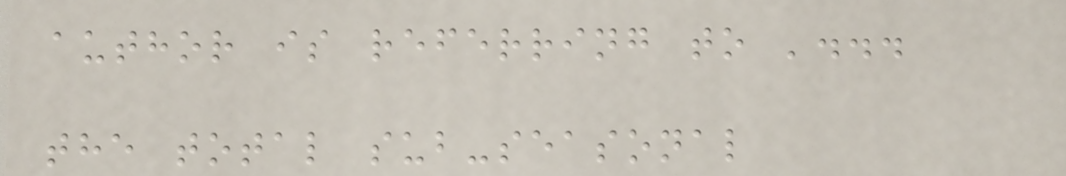author is referring to '...
the total sub-seasonal
